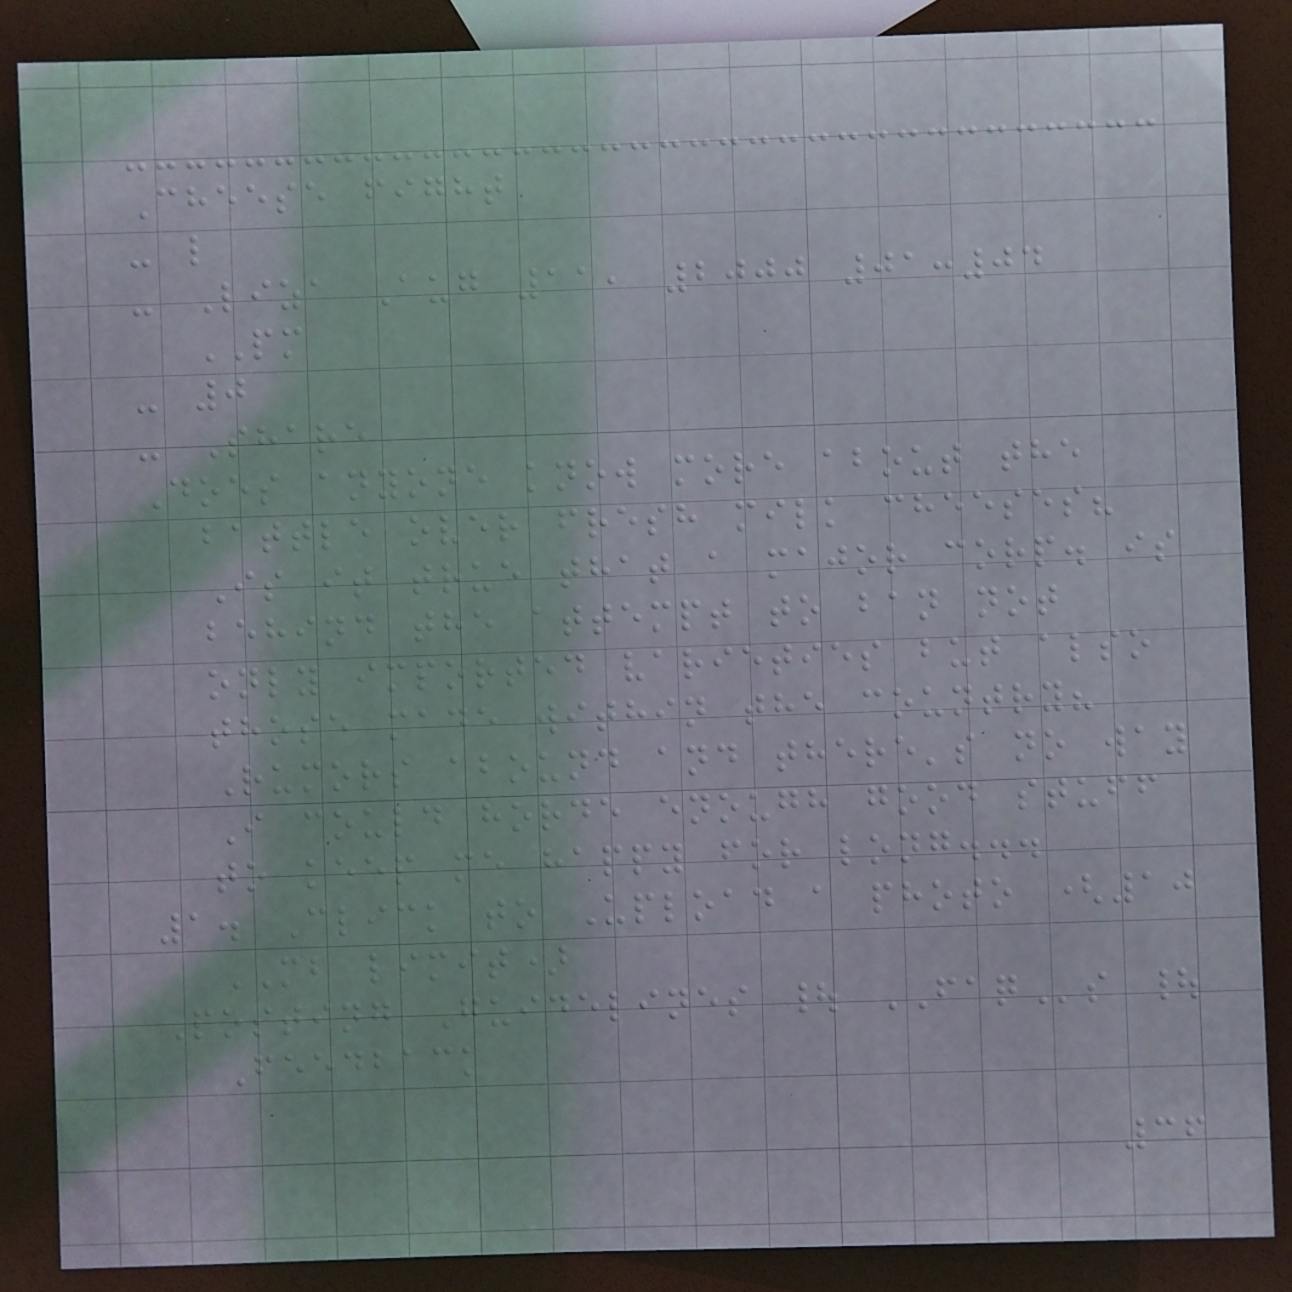Cheese fight
- l
- Liza Aug 11, 2000 01:04
PM
- 0
- Share
Does anyone know more about the
battle over fresh milk cheeses?
Is it true that a major corp. is
behind the attempt to ban not
only imported varieties but also
those made within the country?
Rumors abound and there's no way
I could horde enough good stuff
to keep me happy for long...
1. Click to Upload a photo (10
MB limit)
Posting Guidelines | FAQs |
Feedback
36
